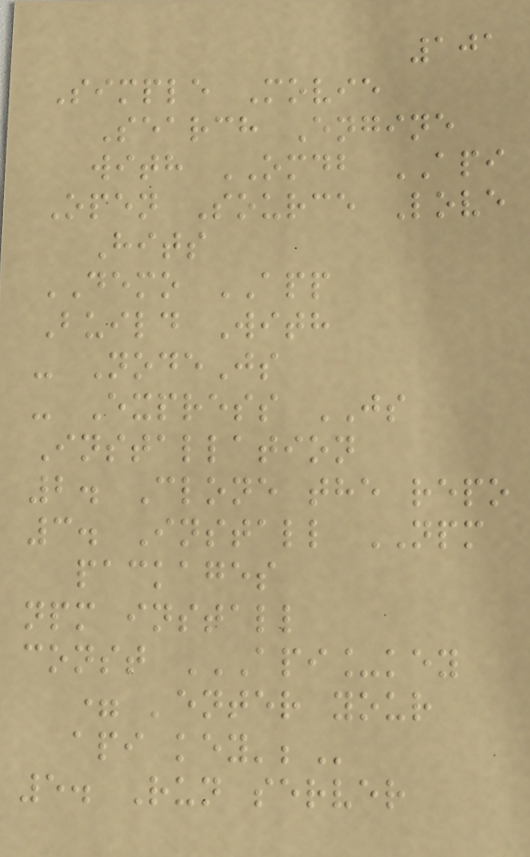101
Simple Movie
Search Engine
with OMDB API
Open Source Love
Hits
DEMO APP
Build With
- NodeJs
- Express JS
Installation
2. Clone the repo
3. Install NPM
packages
npm install
const API_KEY
= 'ENTER YOUR
API KEY';
5. Run server
